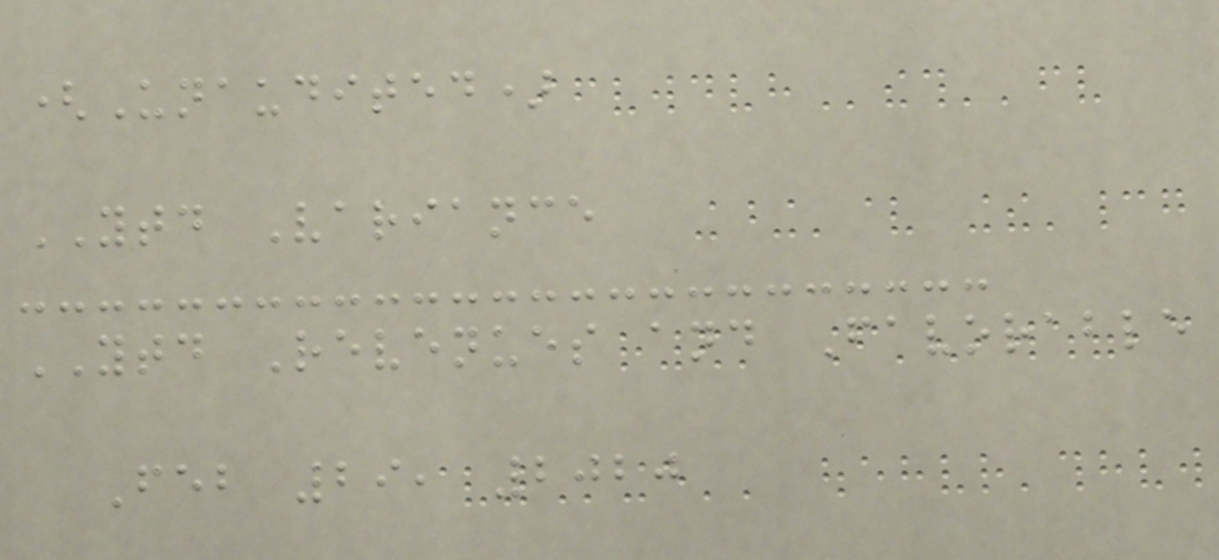(Unaudited)
YTD Variance
YTD Revenues and Favorable
Feb 29, 2020
